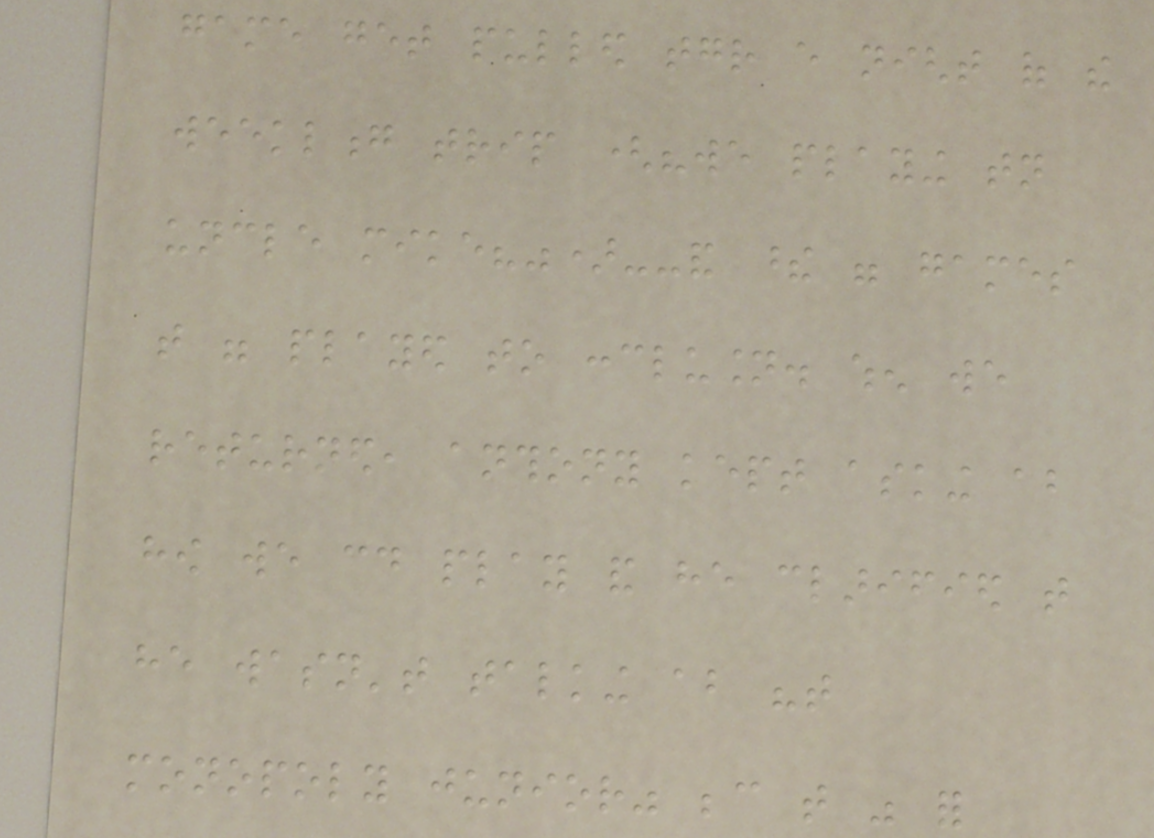game get pulled together every night of the
weeklong trip ("we playing tonight
uncle mike?")--and these were games
that were played to conclusion. when we
returned, anthony kept asking about
how we could play and he clarified that
he wasn't talking about "that
monopoly junior" because that was for
